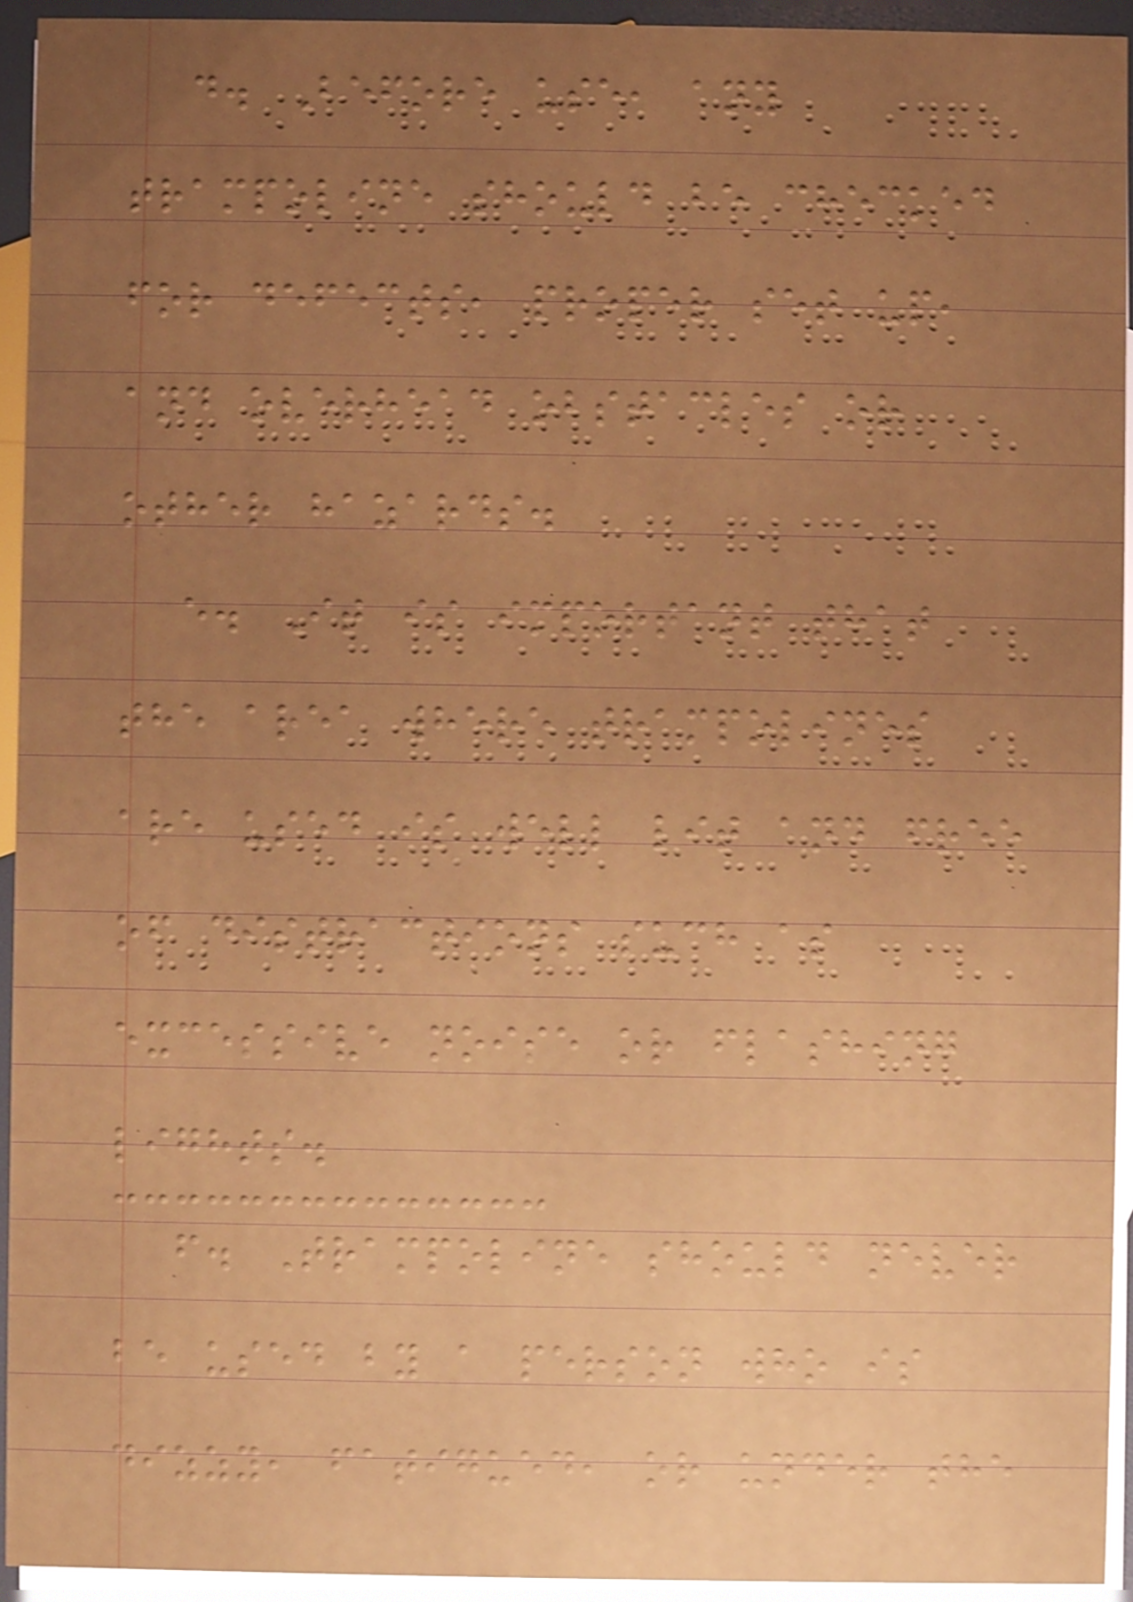d. Before use, any
trampoline should be checked
for defects, proper set up,
and overhead obstacles or
other hazards.
e. It is important that
the area where trampolines
are used is well lit and free
of distractions such as
excessive noise or flashing
lights.
f. Trampoline should never
be used by a person who is
dizzy, fatigued, or under the
